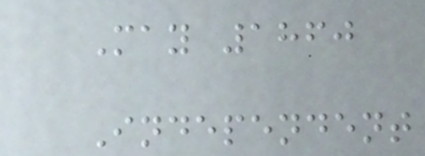May 1860
Independent
